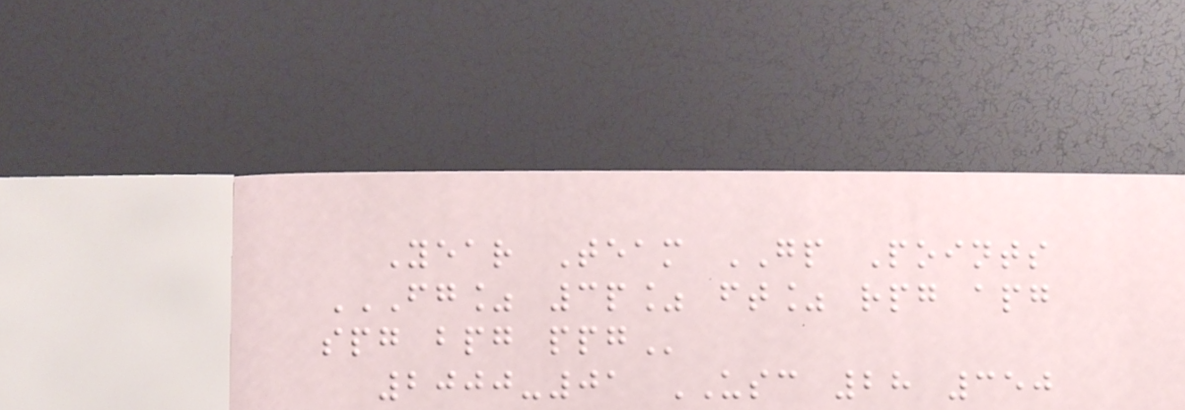Year Team GP Points
FG% 3P% FT% RPG APG
SPG BPG PPG
2000-01 USC 28 350
